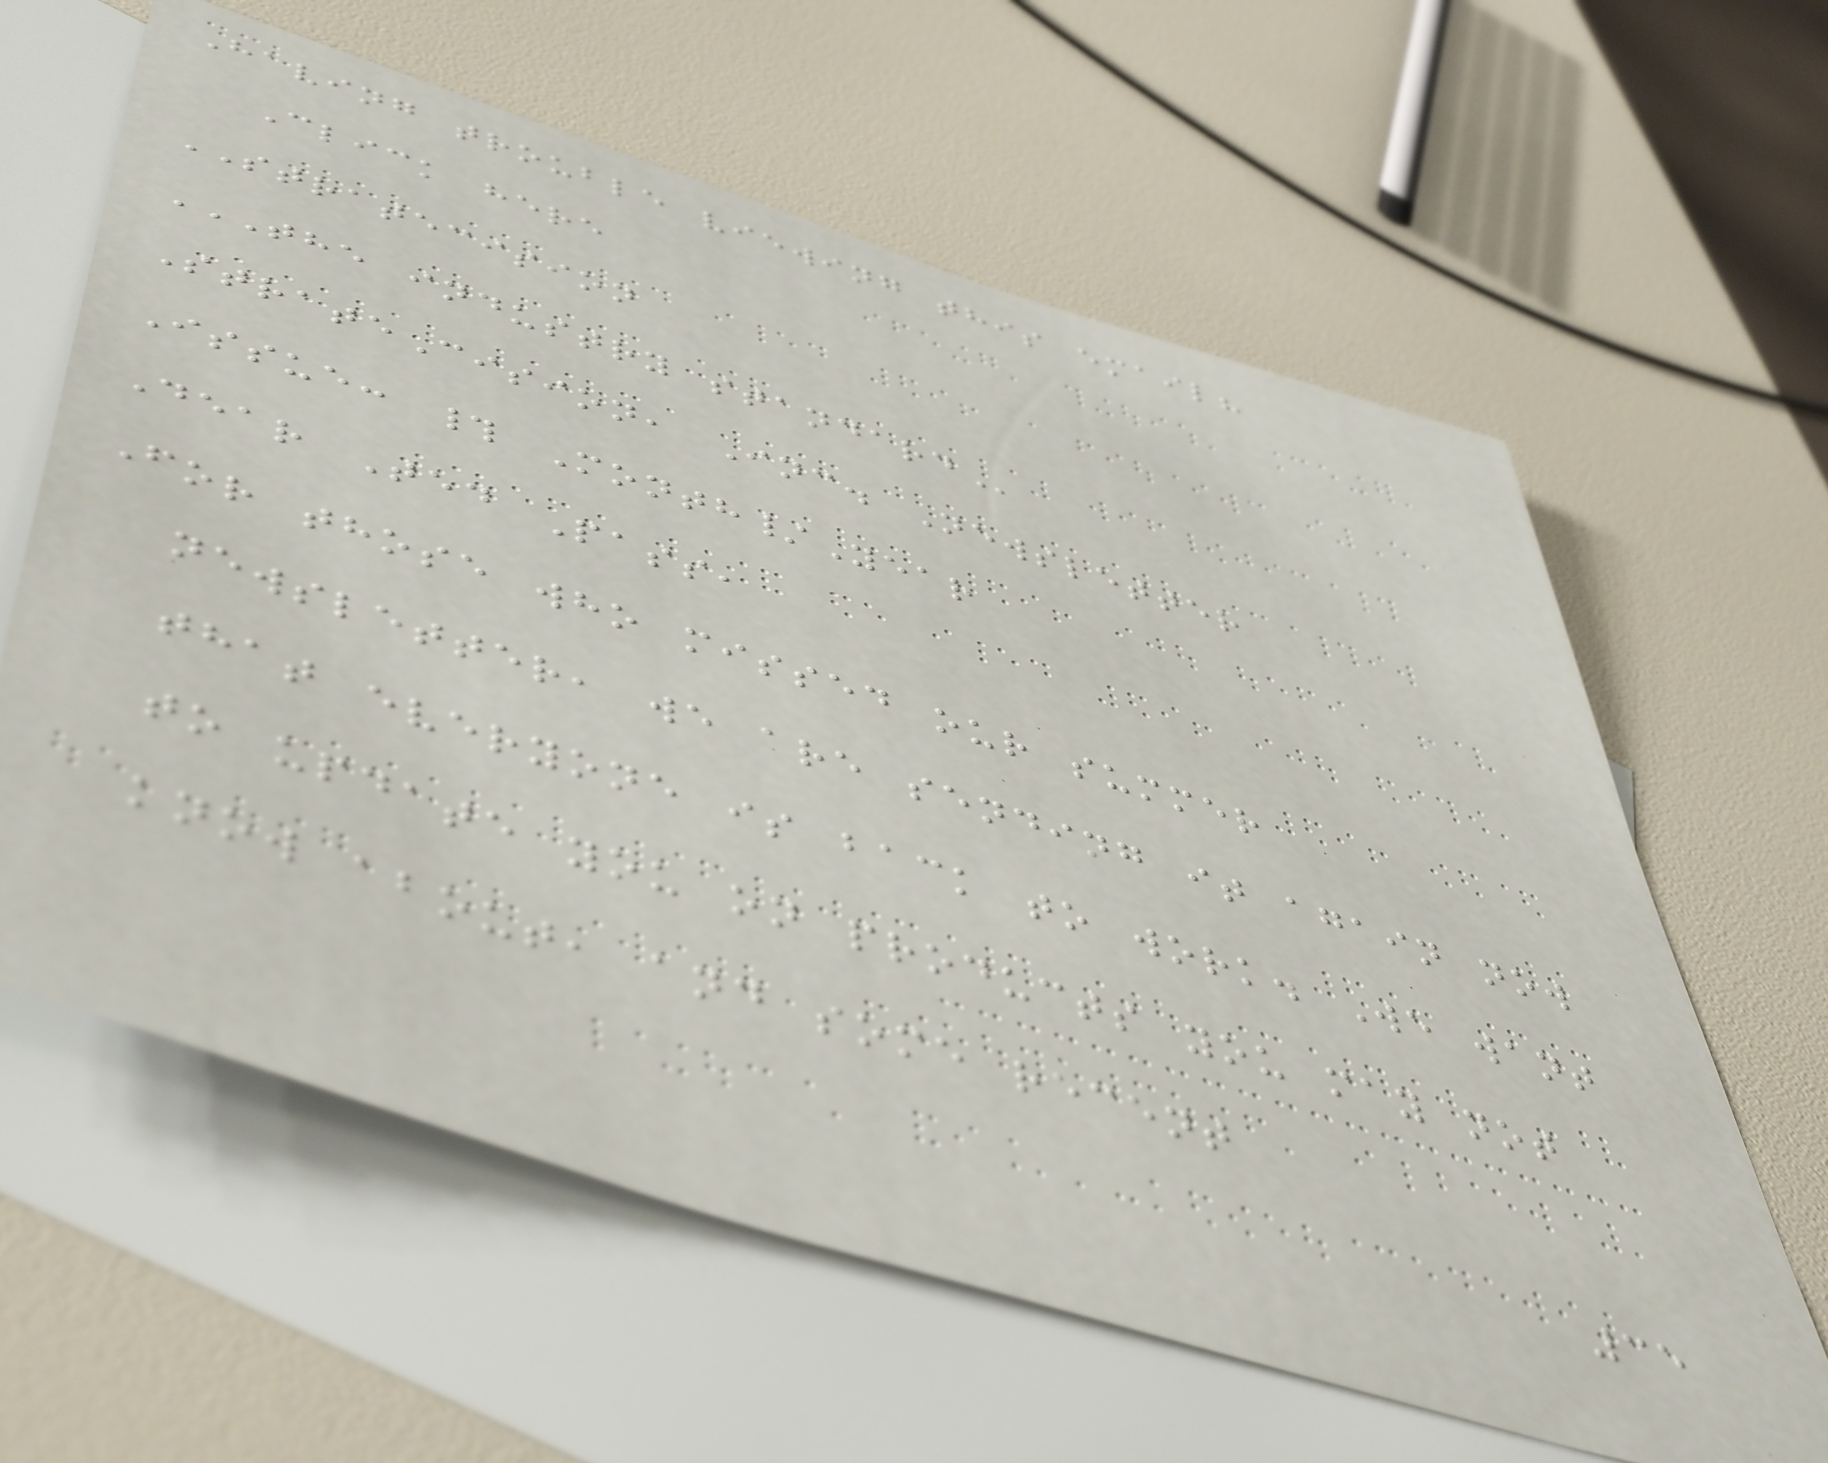Having trouble viewing this email?
Click here
STRATECISION
THE INDUSTRY STANDARD
StrateCision, Inc. Newsletter
Issue: # Month/Year
Dear Ted Pass,
For those who missed our summer
newsletter, we are sending it again now
that everyone is back to work. We want
to update you on products you may not
know about, and some recent
35
